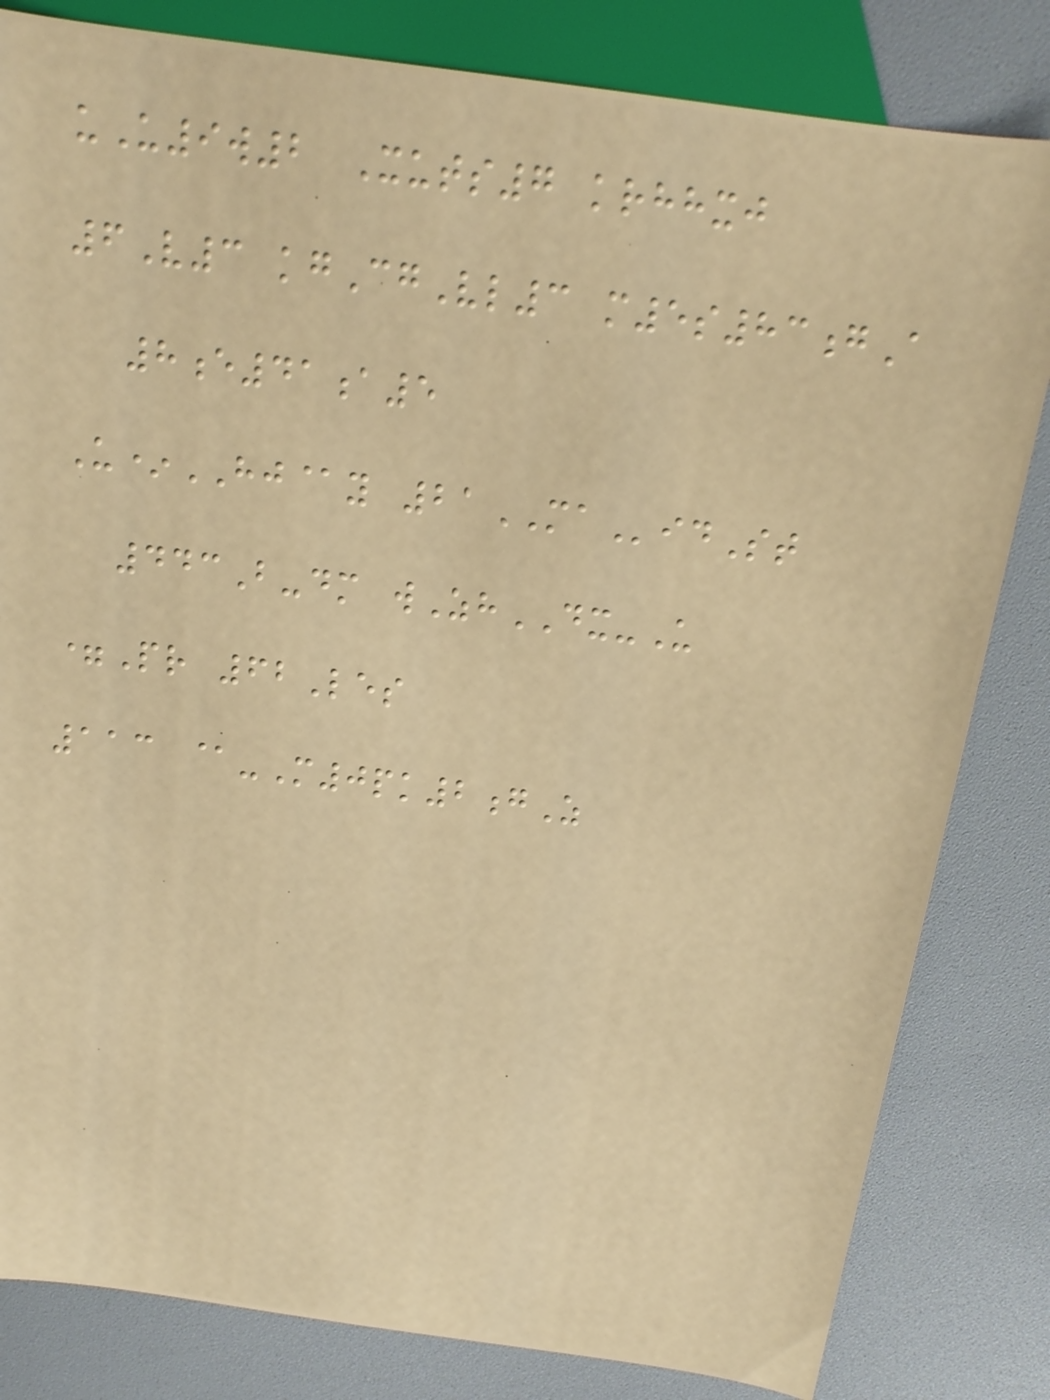uU9w2 Xuts7 krhhxj
6V3 kgCgVl3 m5s83gA
8e41a5
U*HJ@y 21MAidSt
443B-dm wZhDX-U
=Pr 62Les
113 @-M0pk2gZ
